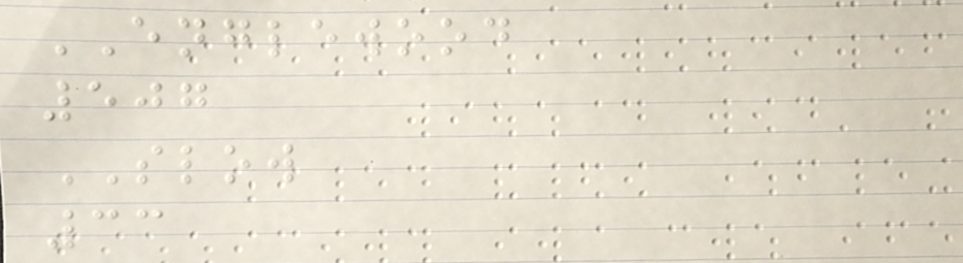ENGLEWOOD
507
SLOW
33
